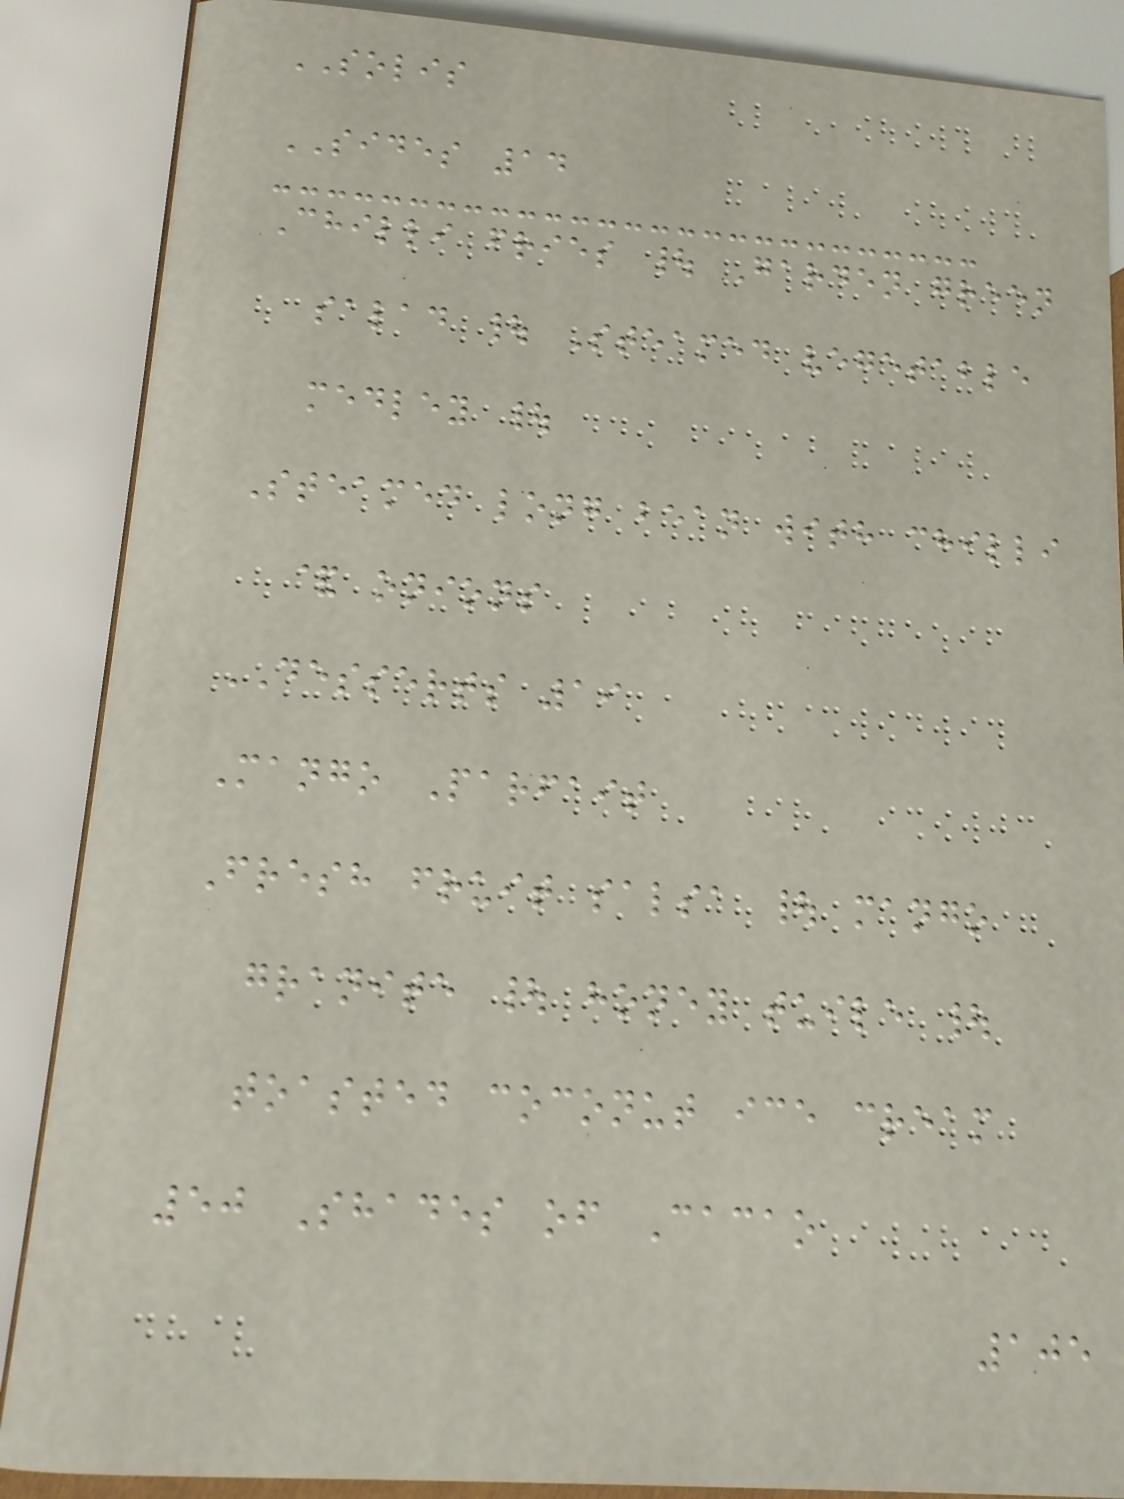SOLIS
SIDES 14
Chilli fries | Garden green
salad | Steamed vegetable
medley |
Steamed long bean with chilli
& onions
DESSERTS 19
Mango Parfait
Fresh fruit salsa | mango
granite | honey tuile |
toasted coconut ice cream
50 Shades of Cacao
105
